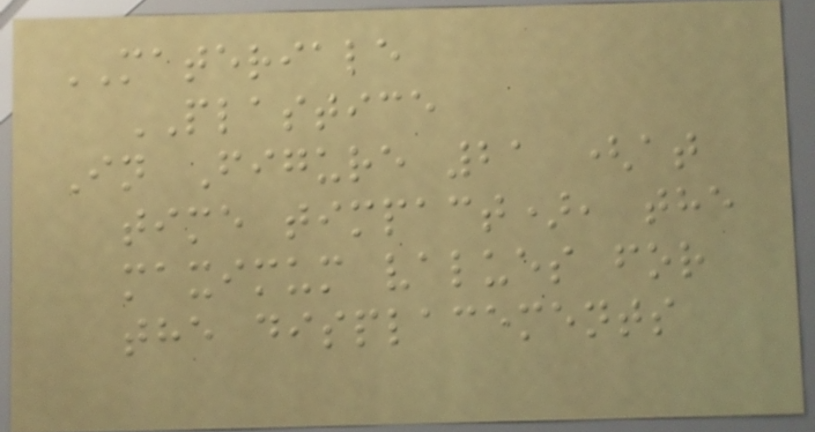MATERIALE
PLASTICE
In Figure 21 (at
time timpact), the
maximum values for
the displacements
